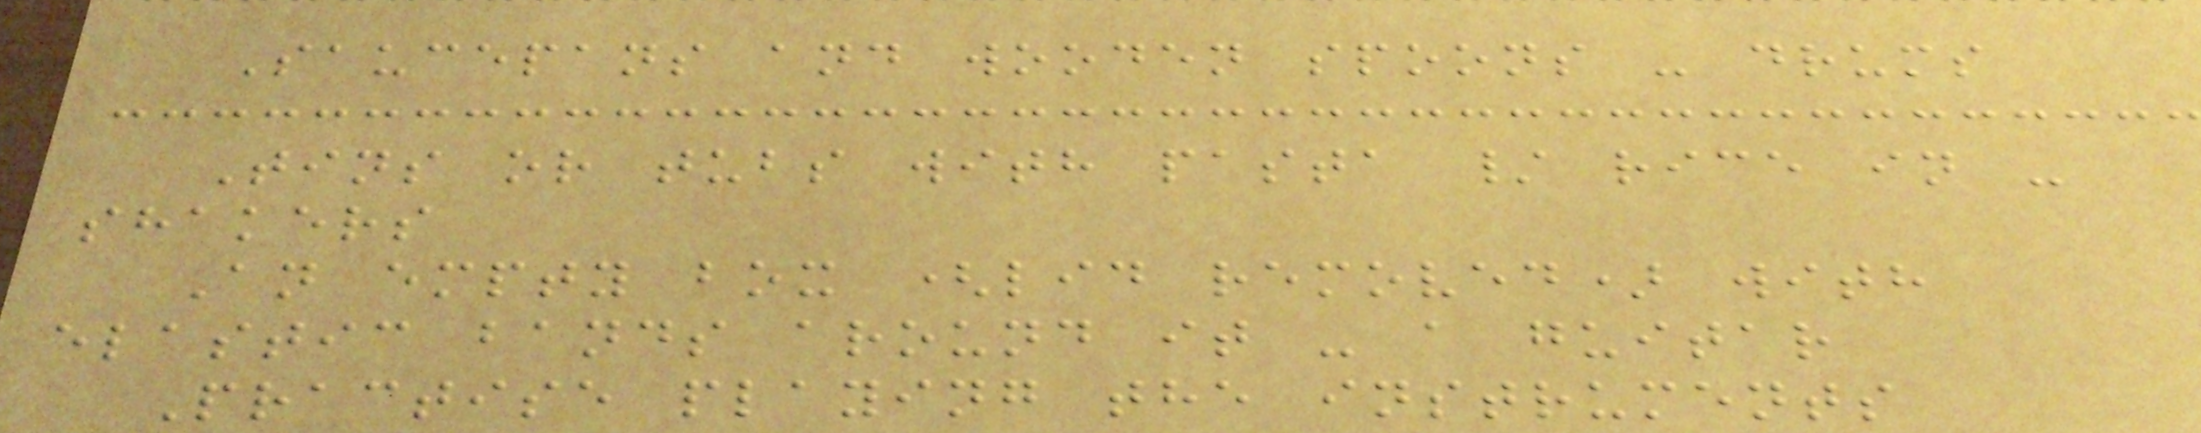Saucepans and wooden spoons - drums
Tins or tubs with pasta / rice in -
shakers
An empty box (lid removed) with
elastic bands around it - a guitar
Practise playing the instruments
